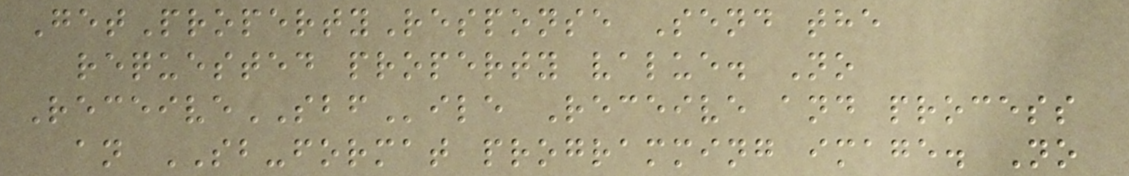GetPropertyResponse Send the
requested property value. No
ReceiveSBFile Receive and process
an SB-format programming image. No
